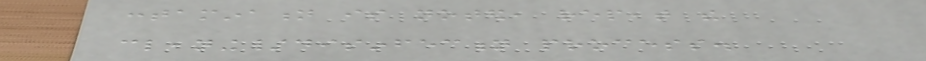contamination is noted, repeat the
cleaning/disinfection process.
